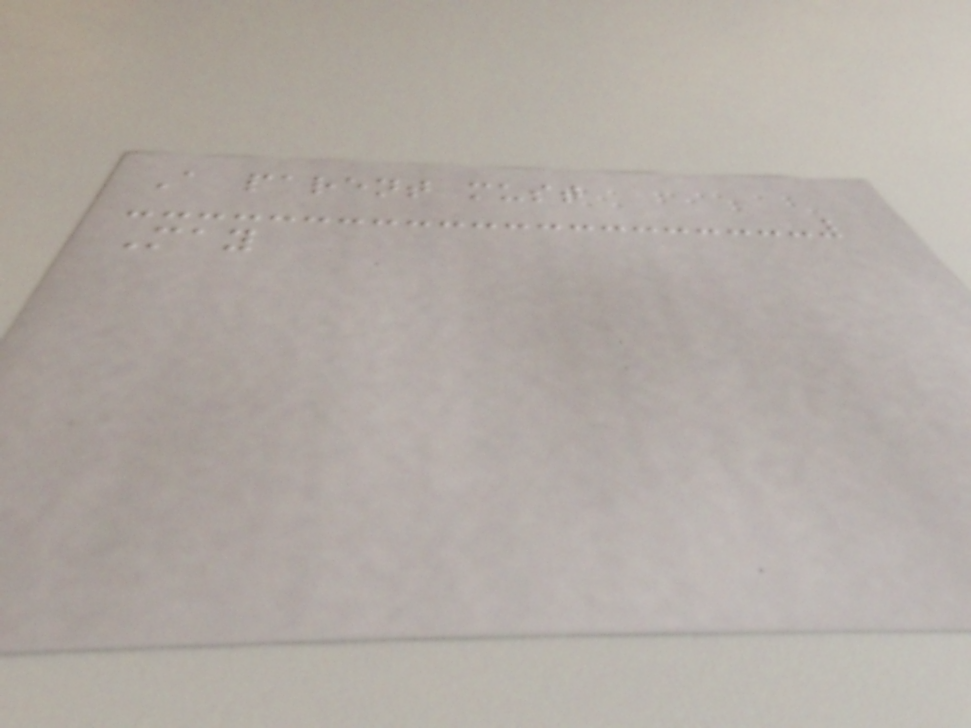A parent must
May
